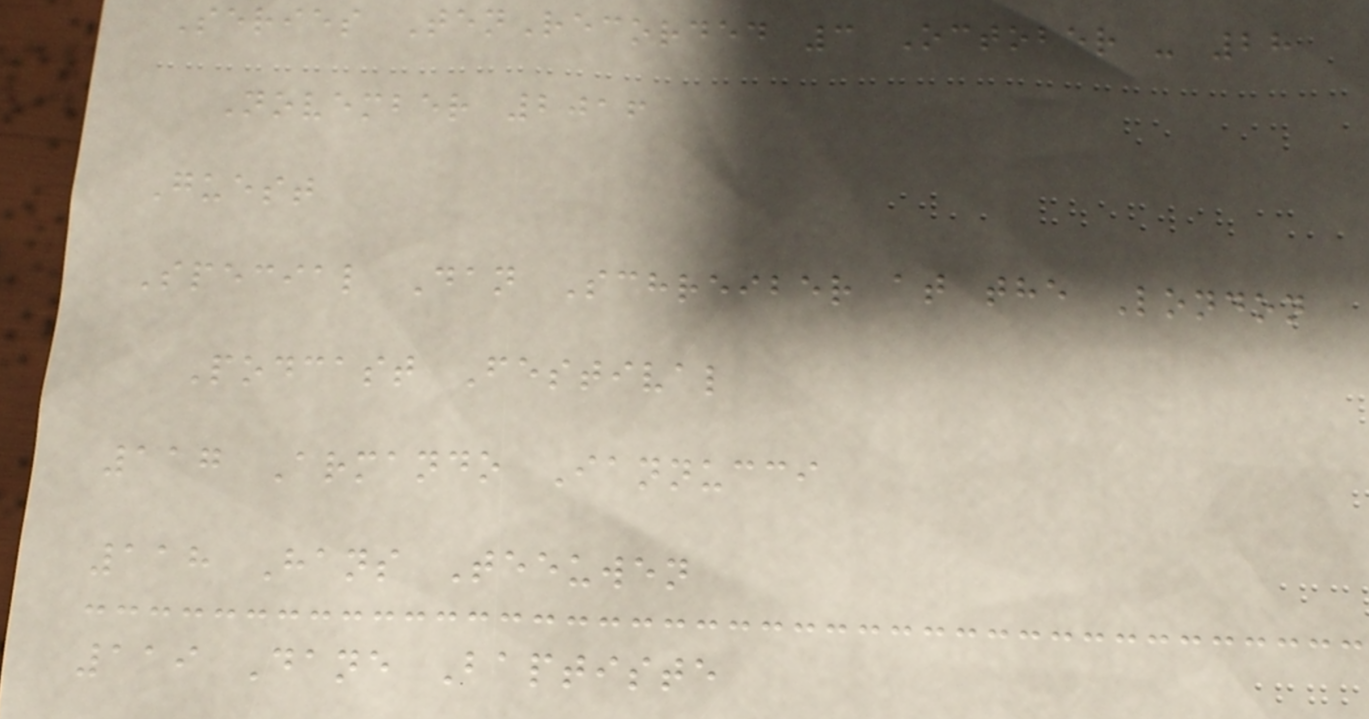Series TenRecorded 3 October - 28
November 2016
Guest
Special Dan Schreiber at the London
Podcast Festival
117 Armando Iannucci
118 Hans Teeuwen
119 Dane Baptiste
